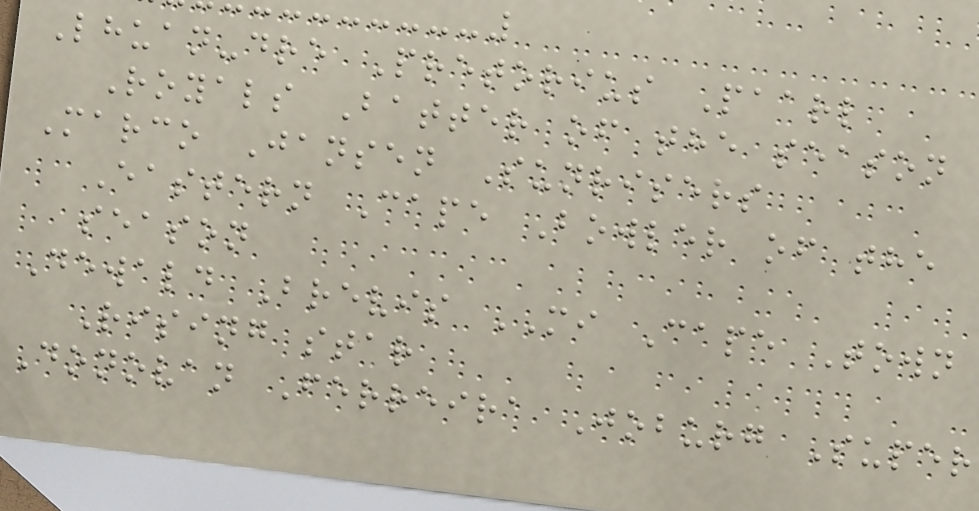Lhuan-dre Pretorius Paarl
Royals Batter of the season
Marco Jansen Sunrisers
Eastern Cape Bowler of the
season
Dewald Brevis MI Cape Town
Rising star
Donovan Ferreira Joburg Super
